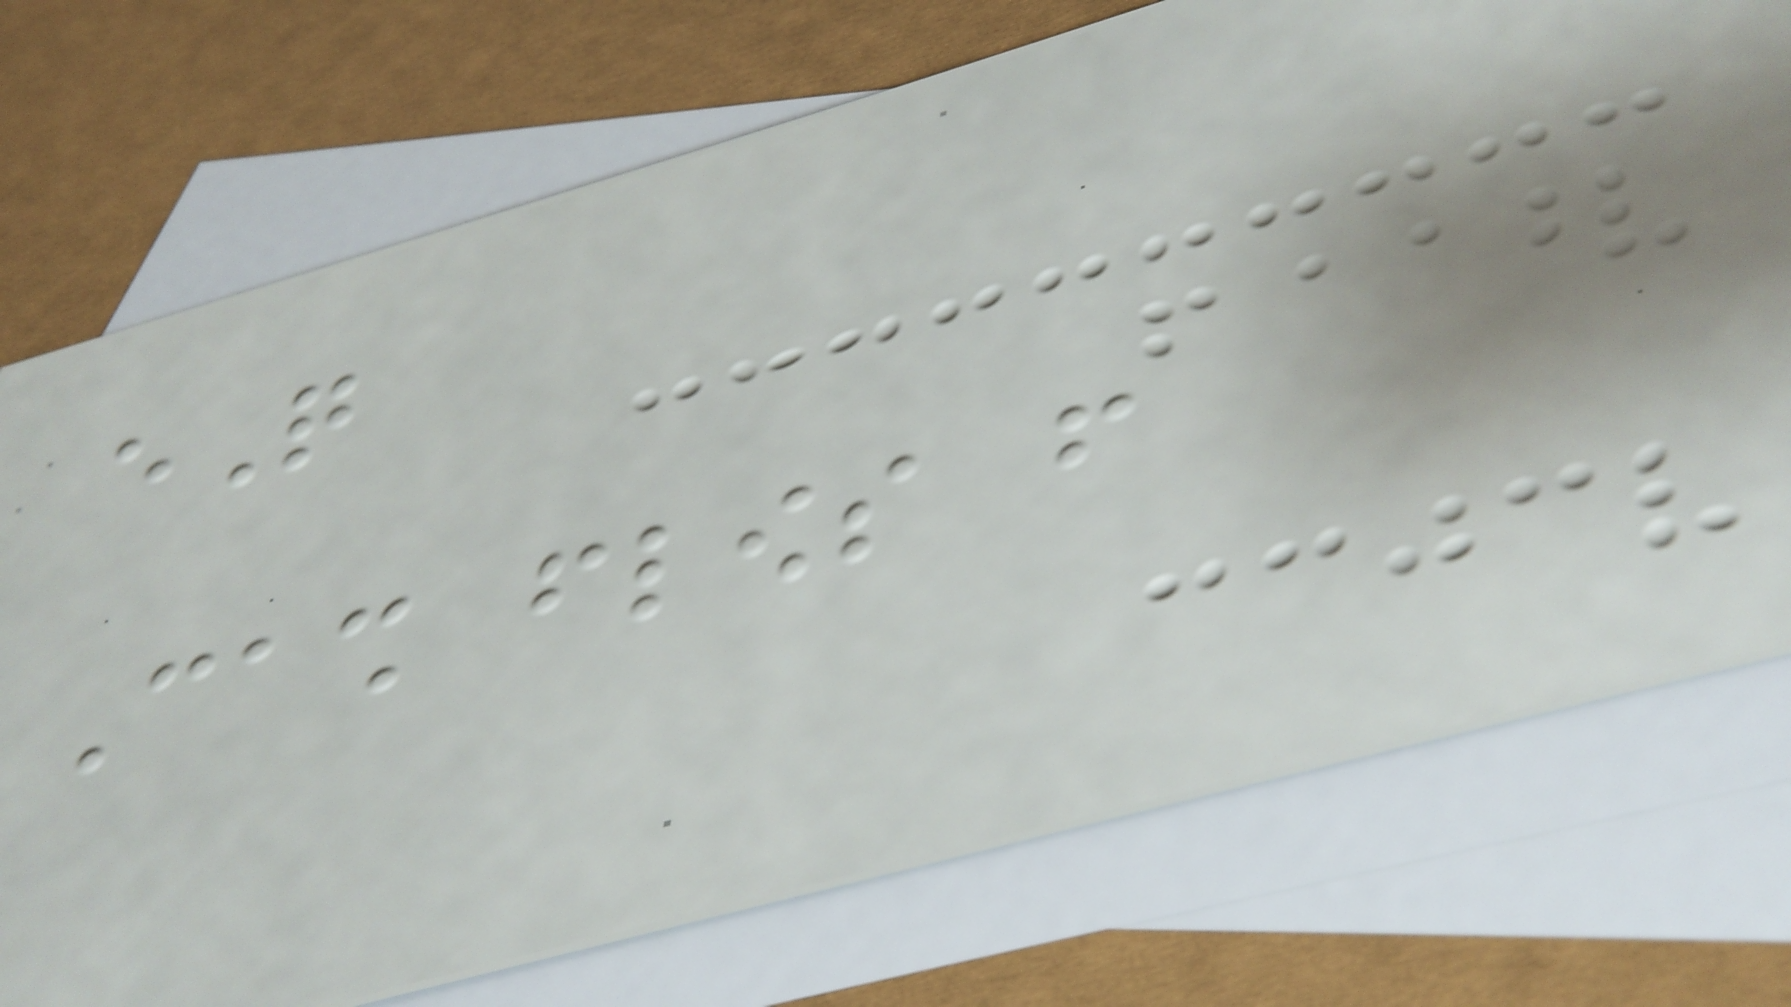eQ
Cash flows from
